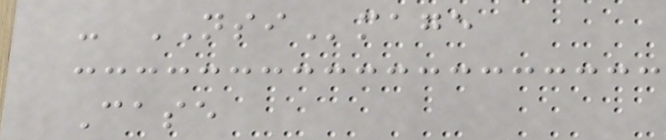- NSImage
Case
